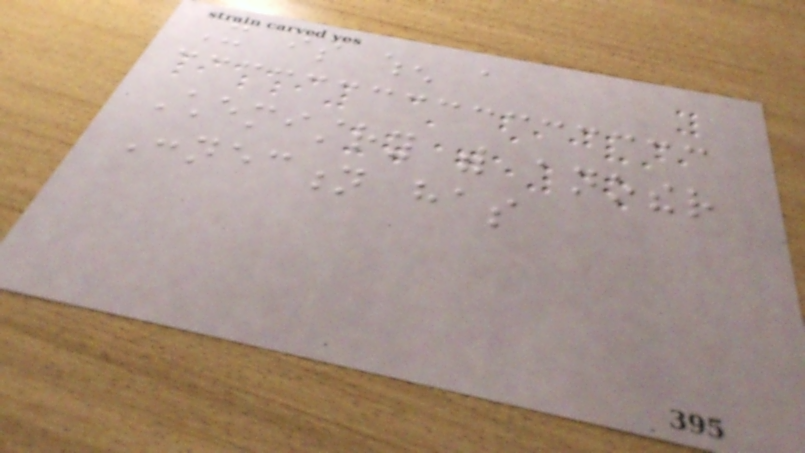It is when a
Chemistry with another
Connection has
